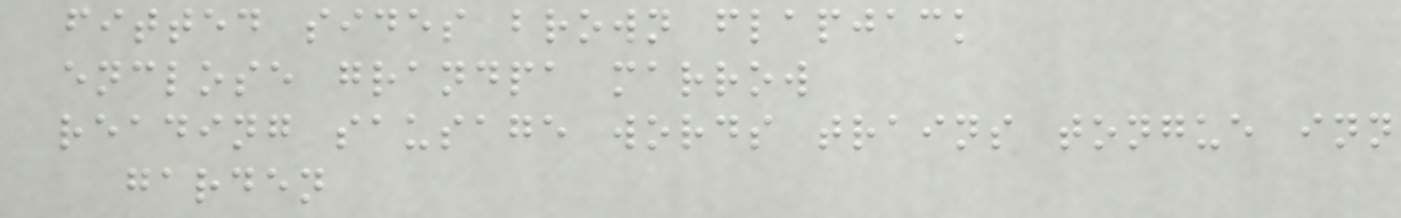fitted sides brown flapjack
enclose grandpa marrow
reading sausage words trains tongue inn
garden
